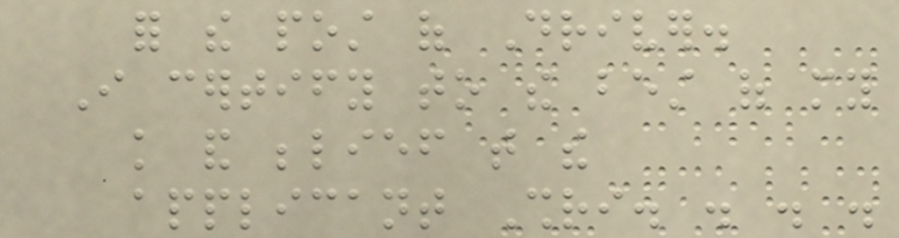for the post of Driver.
I certify to the best of my
knowledge and belief that the
applicant Shri. . . .
